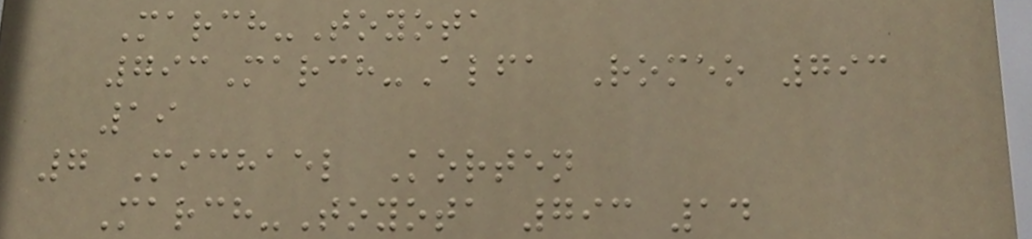March-Toyota
793March-Alfa Romeo 793
19
7 Michael Korten
March-Toyota 793 14
